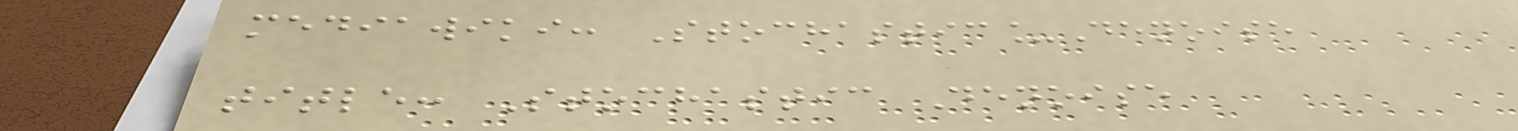mediawiki: Stochastic_Denoise
title: Stochastic Denoise
